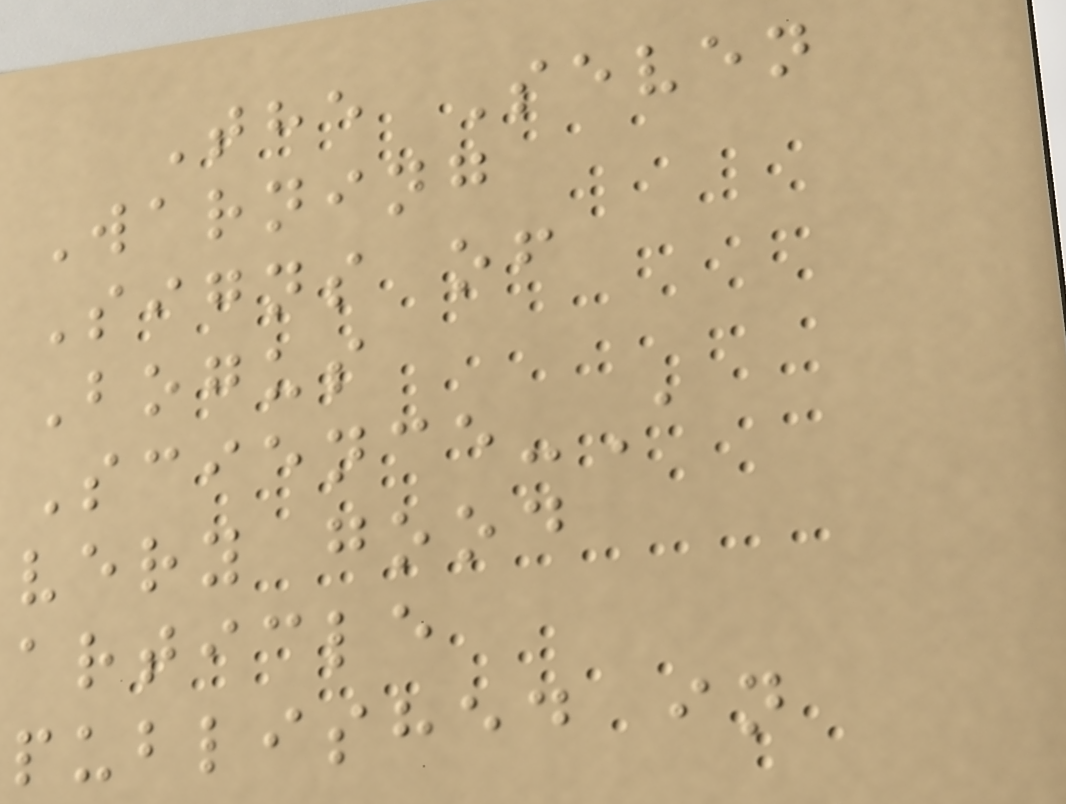The Seven
Warning
Signs of
Bogus
Science-A
very good
article
published in
